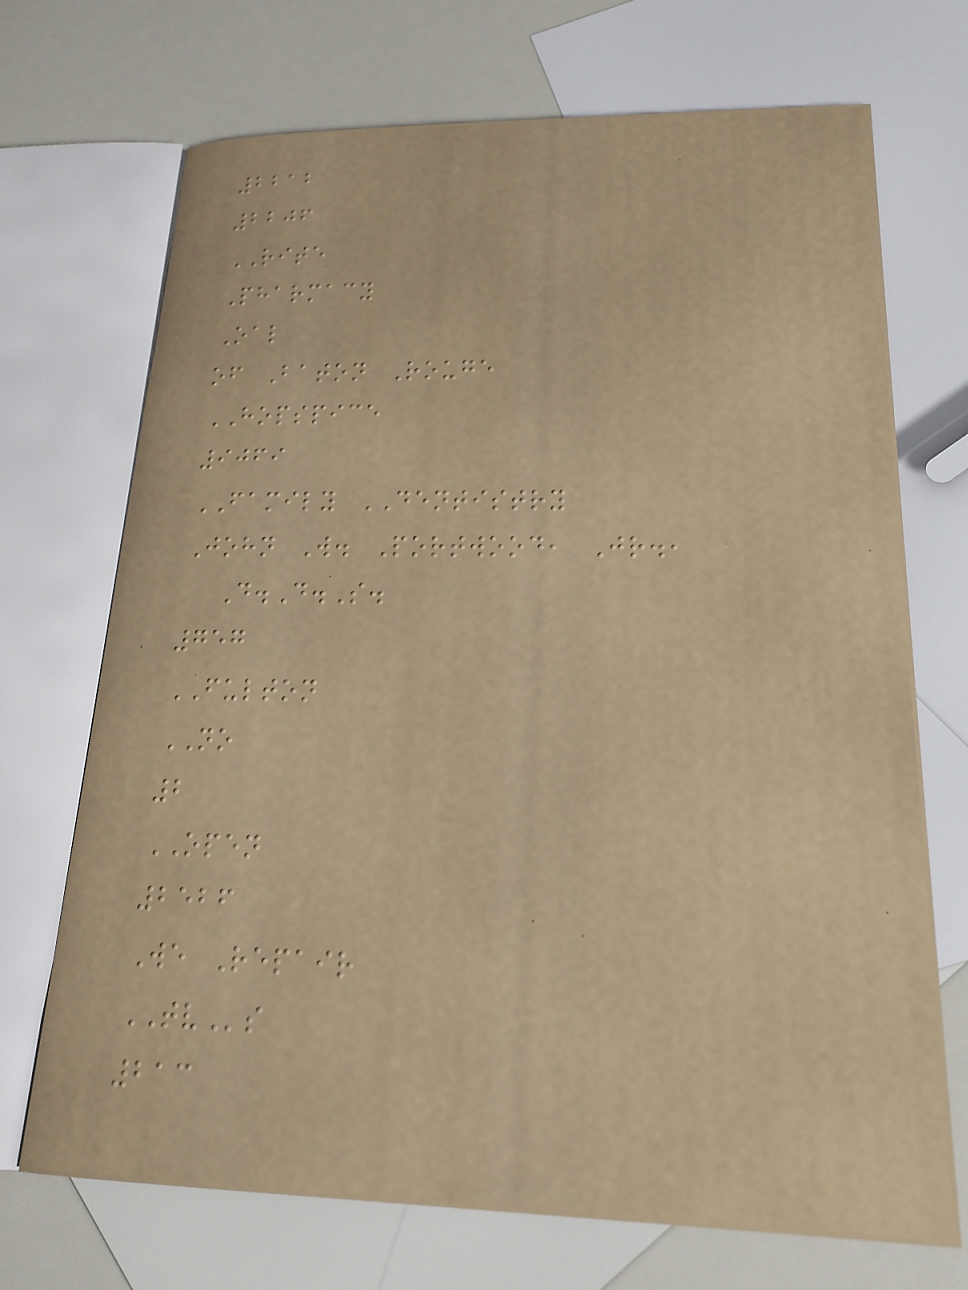2212
2206
RITE
Pharmacy
Oal
of Baton Rouge
HOPSPICE
9069
FAMILY DENTISTRY
John W. Portwood, Jr.,
D.D.S.
757
FULTON
NO
2
OPEN
2526
We Repair
TVs
213
